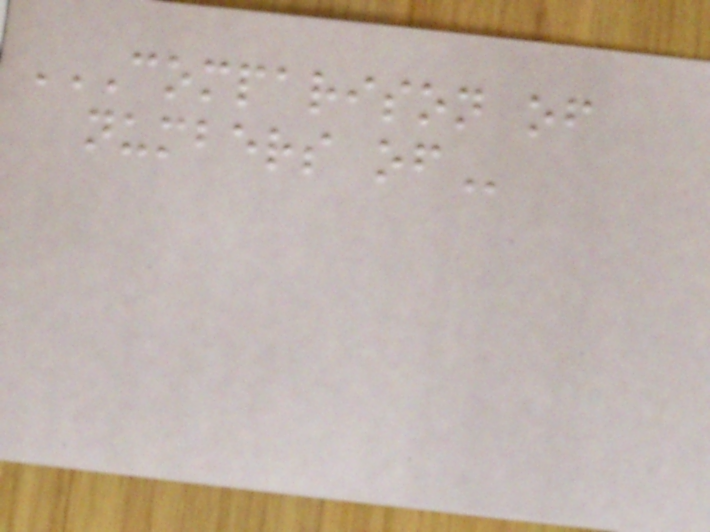COMPARISON OF
NUMBERS OF
